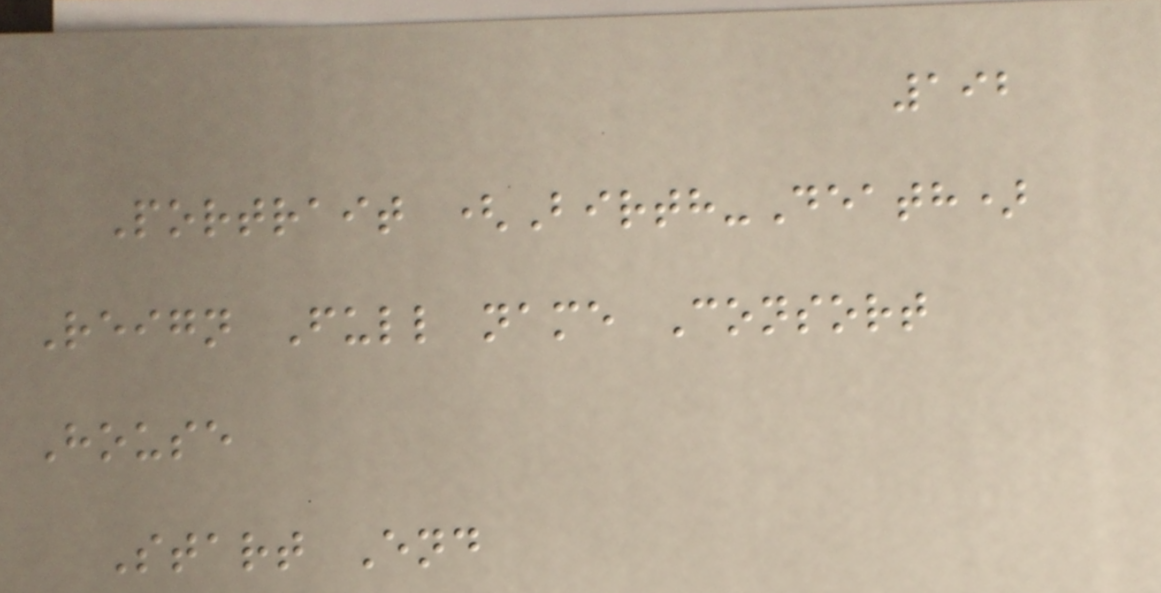192
Portrait (Birth-Death)
Reign Full name Consort
House
Start End
